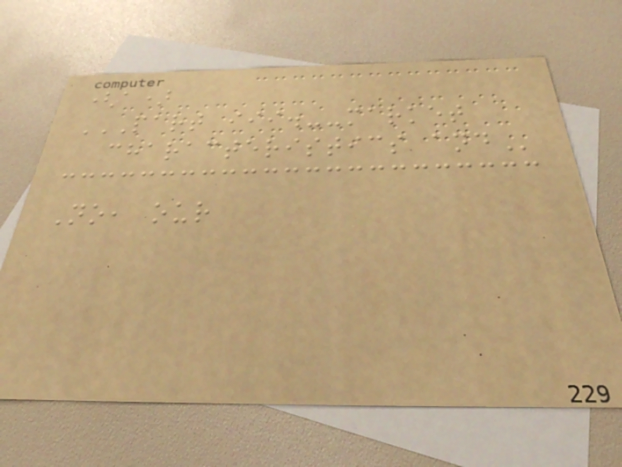(a)
PART III.--MARKET
CHARACTERISTICS AND
No, our
